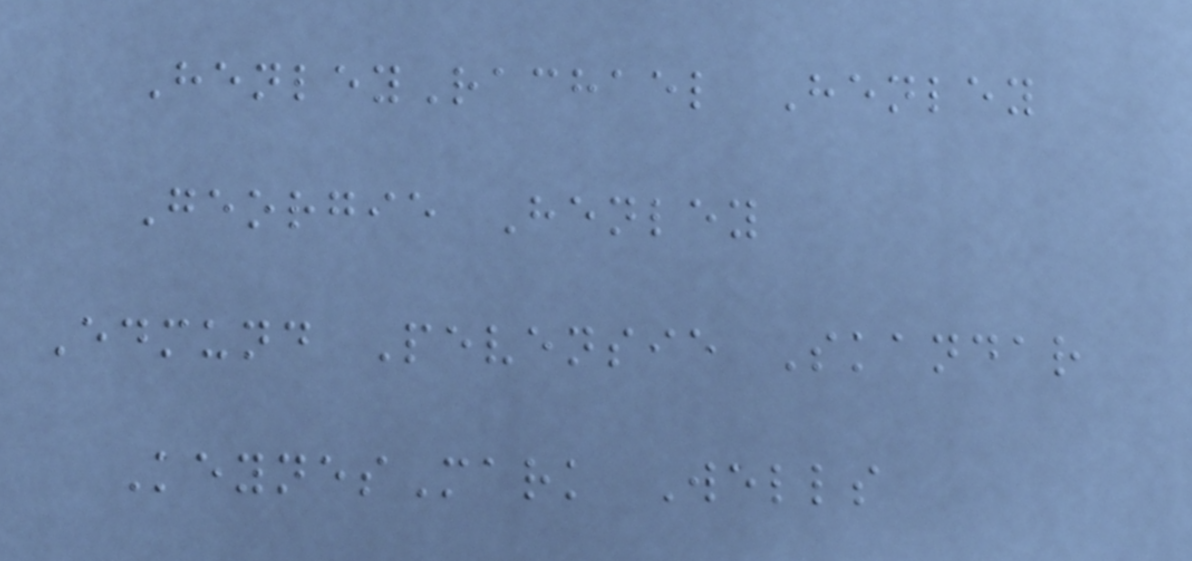HenleyRachael Henley
Georgie Henley
Edmund Pevensie Skandar
KeynesMark Wells
